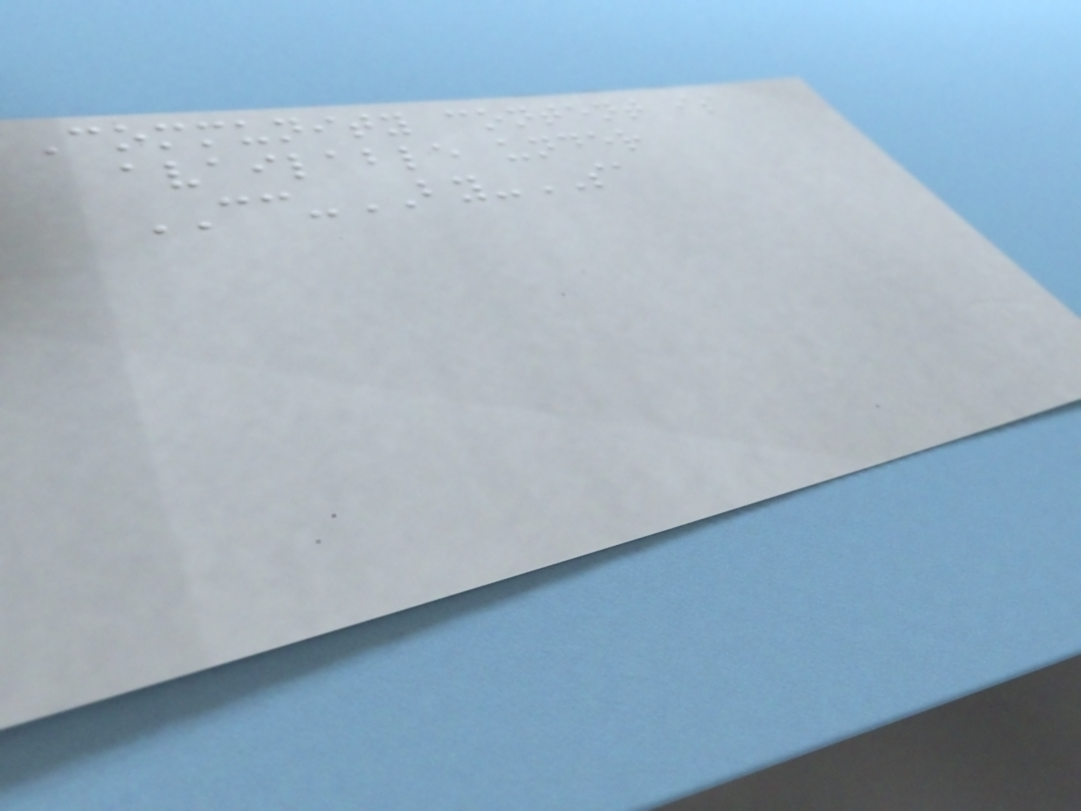Community content is
available under
CC-BY-SA
